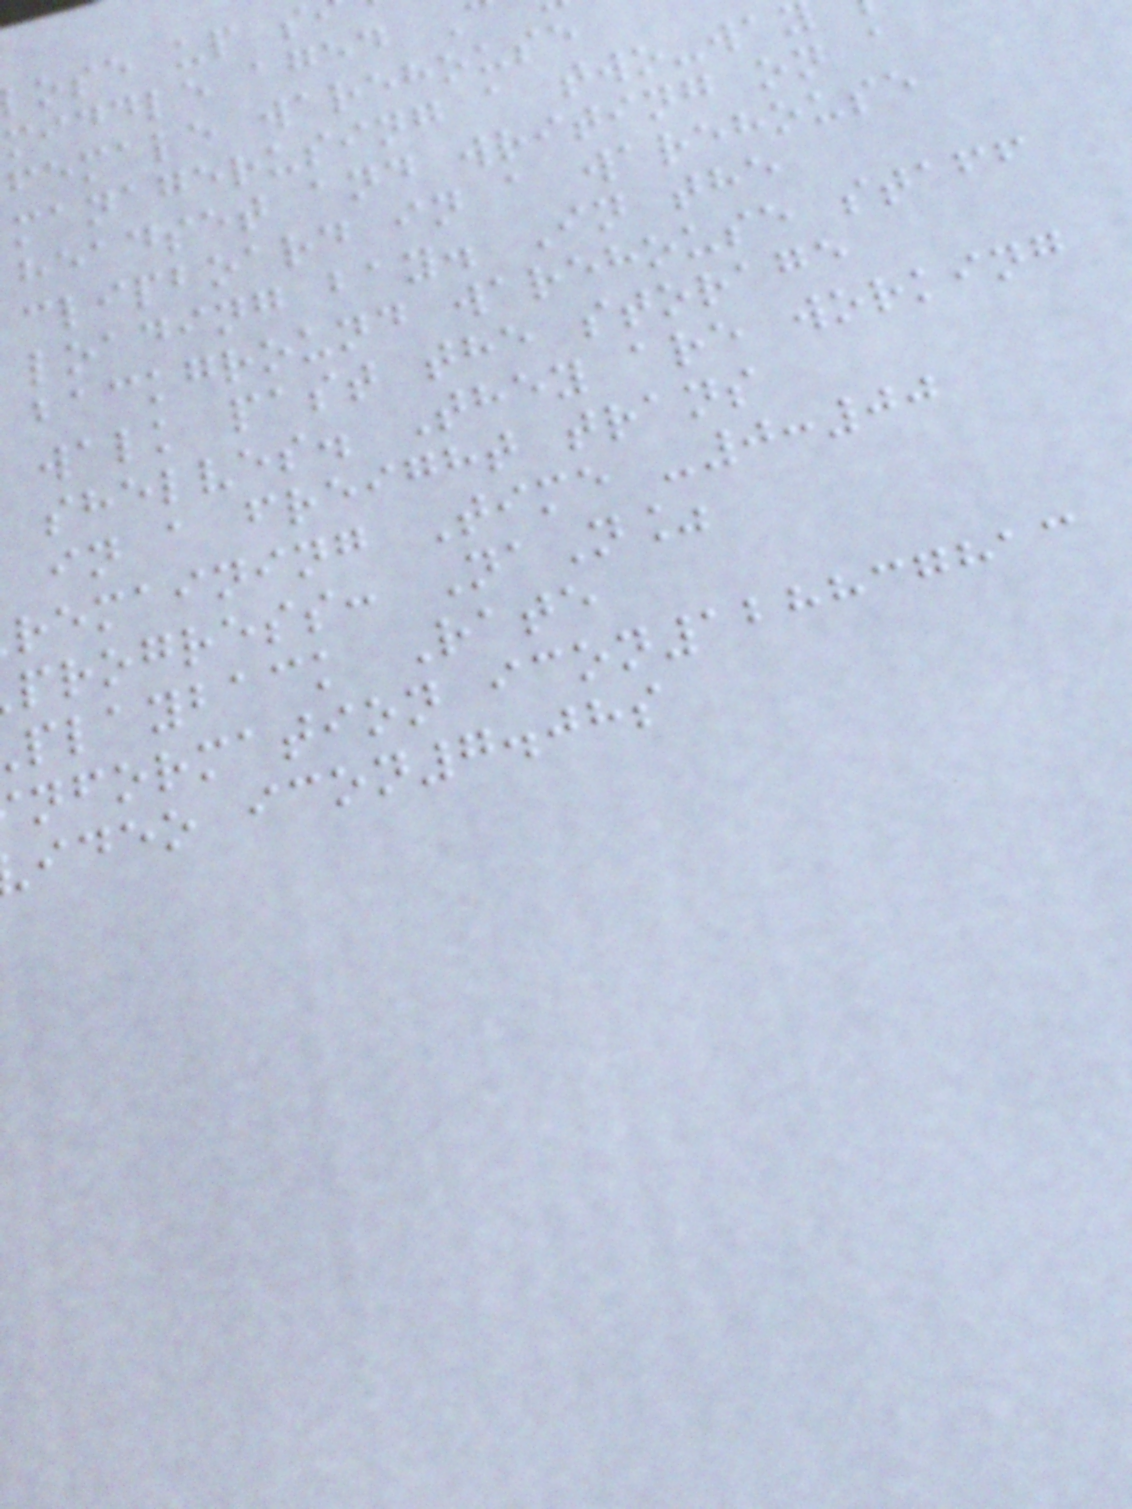ose up s
middle aged
female warehouse
managerusing a two-wa
headset and writing on a
clipboard in a warehouse
loading bay. In the
background warehouse staff
walk past the storage
shelves. They are working
in a freight trans
remaining Time -0:00
progress: NaN%
playback Rate
nformation icon128837813
ideo icon7.08s
